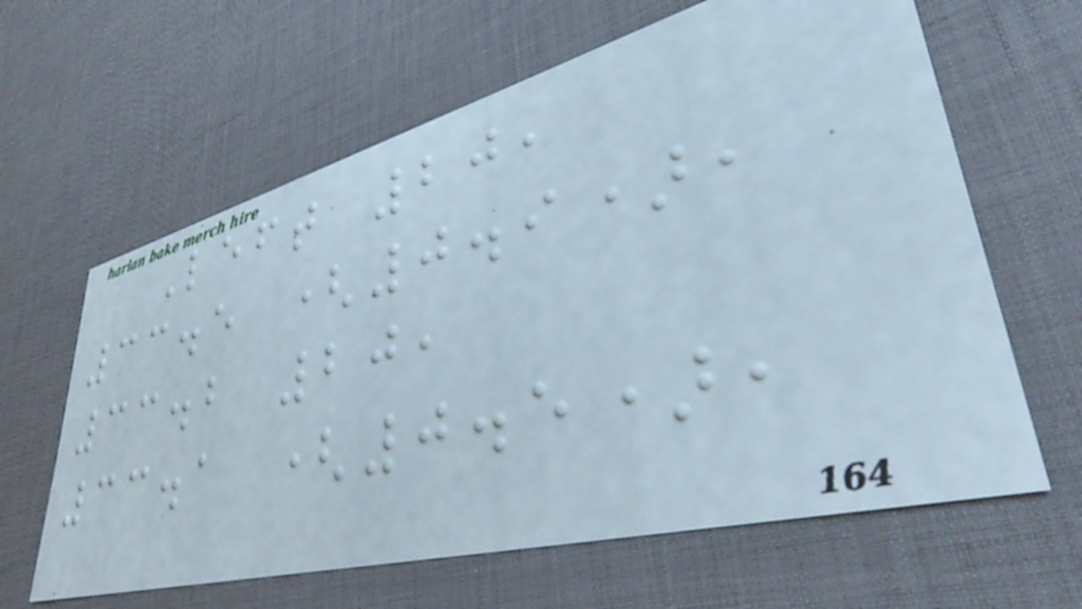Left 20,
33.5 (0.9),
33.2 20,
33.1 (0.5),
